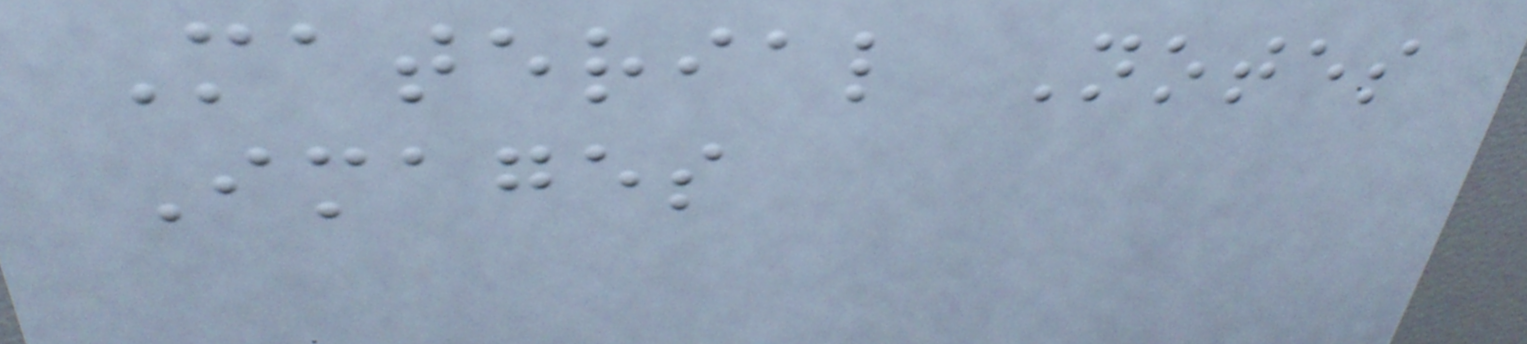Material Notes
Images
